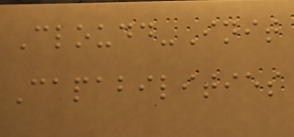Cloudd-Init
Capabilities
